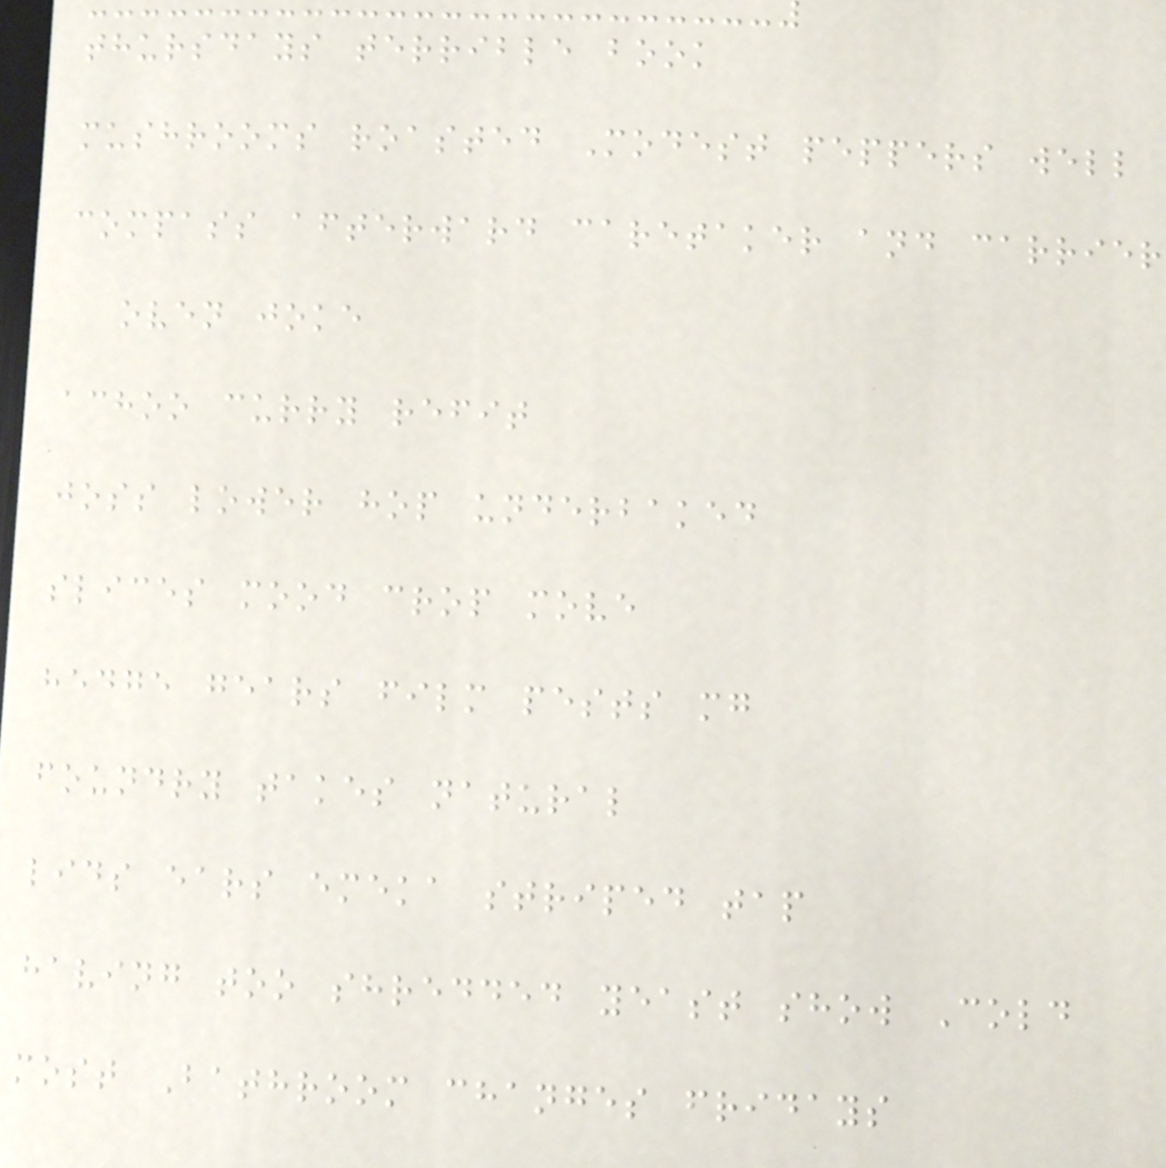thursdays terrible book
mushrooms roasted Modest peppers well
compass afterward caretaker and carrier
oven joke
achoo curry refit
joss lower hop underbaked
slices mood crop move
hedge gears film pests mg
foundry takes natural
lids ears emeka striped tap
having too shredded yeast show Cold
most Bathroom changes fridays
